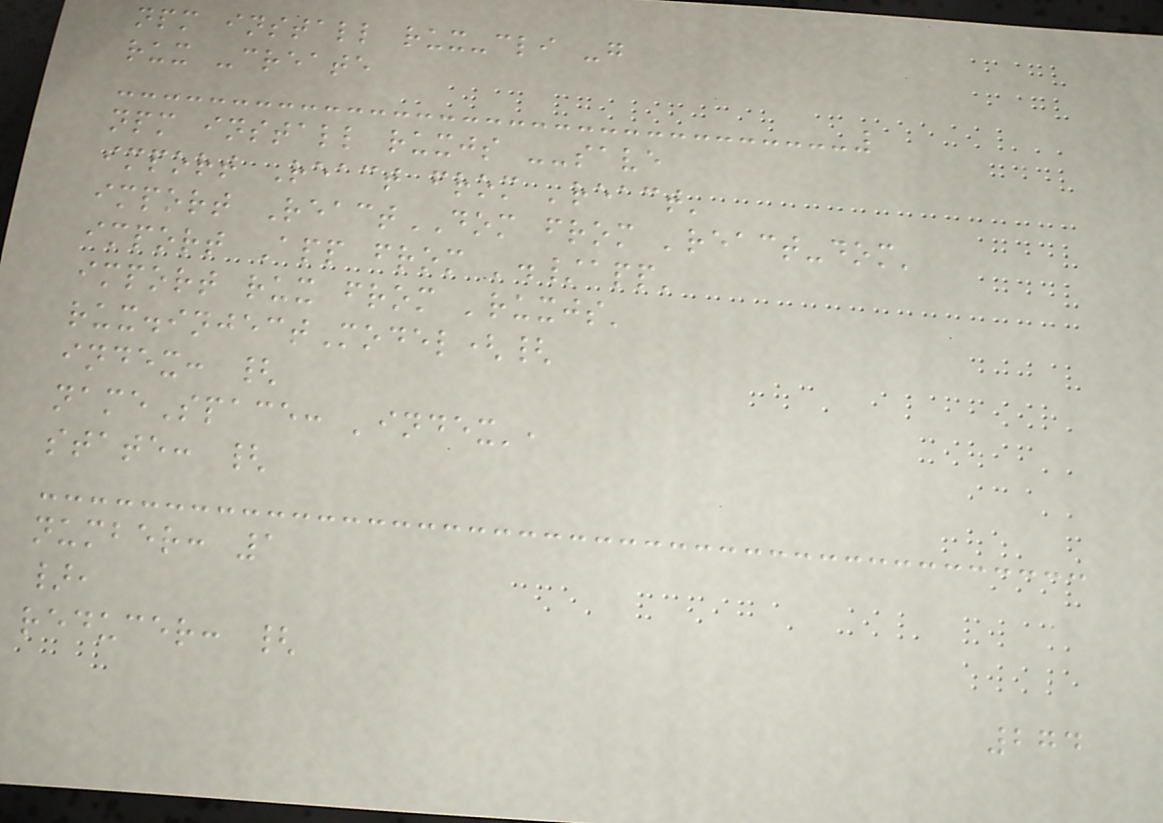npm install rux-cli -g
rux -create
npm install ruxjs --save
import React from 'react'
import ReactDOM from 'react-dom'
import App from './app'
import rux from 'ruxjs'
rux.injectModel({
index: {
nameSpace: 'index',
state: {
number: 1
},
reducer: {
274
